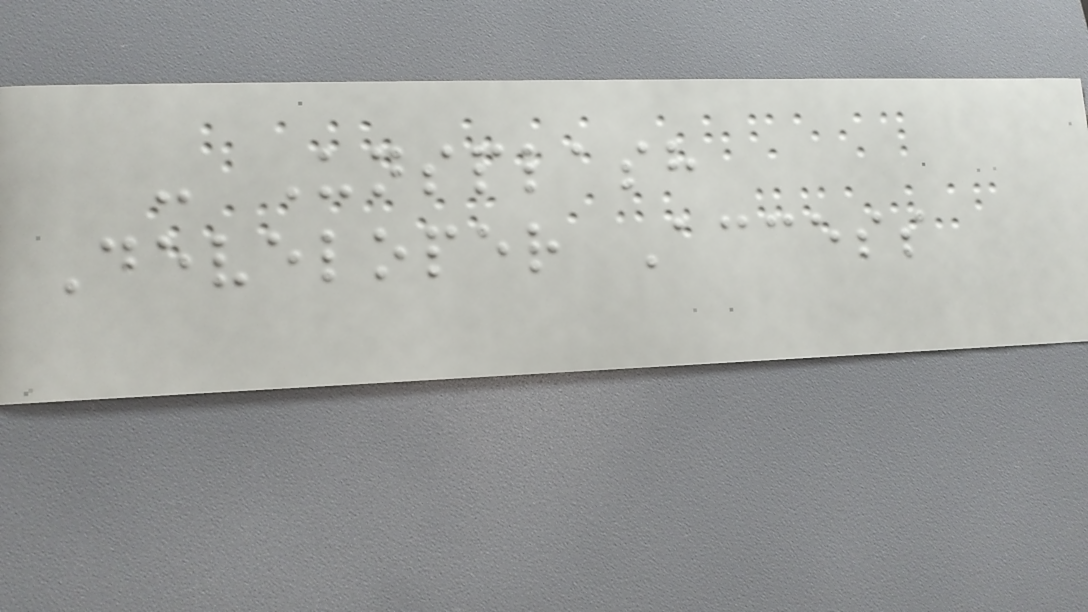- Unsplash
Developer Access
